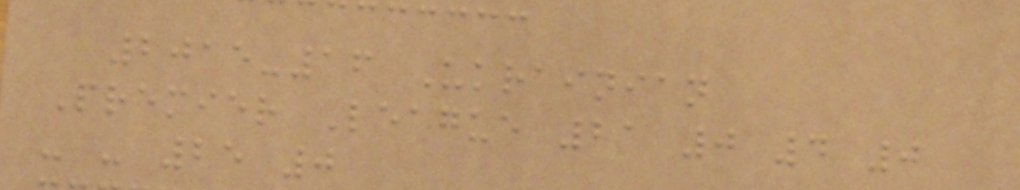2015-16 Ukrainian
Premier League 21 0 4 0
- - 25 0
